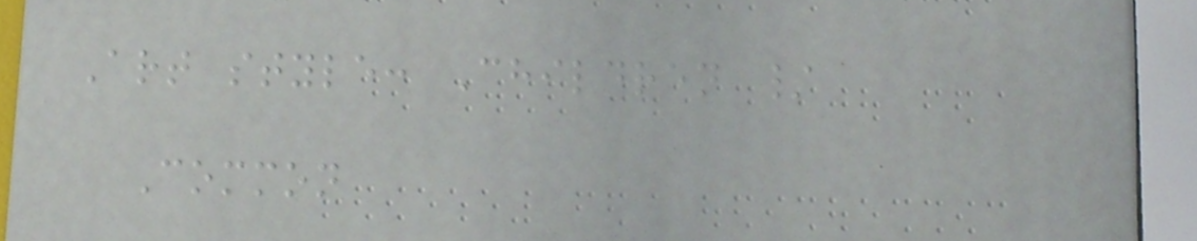Art style: Children /
Common
